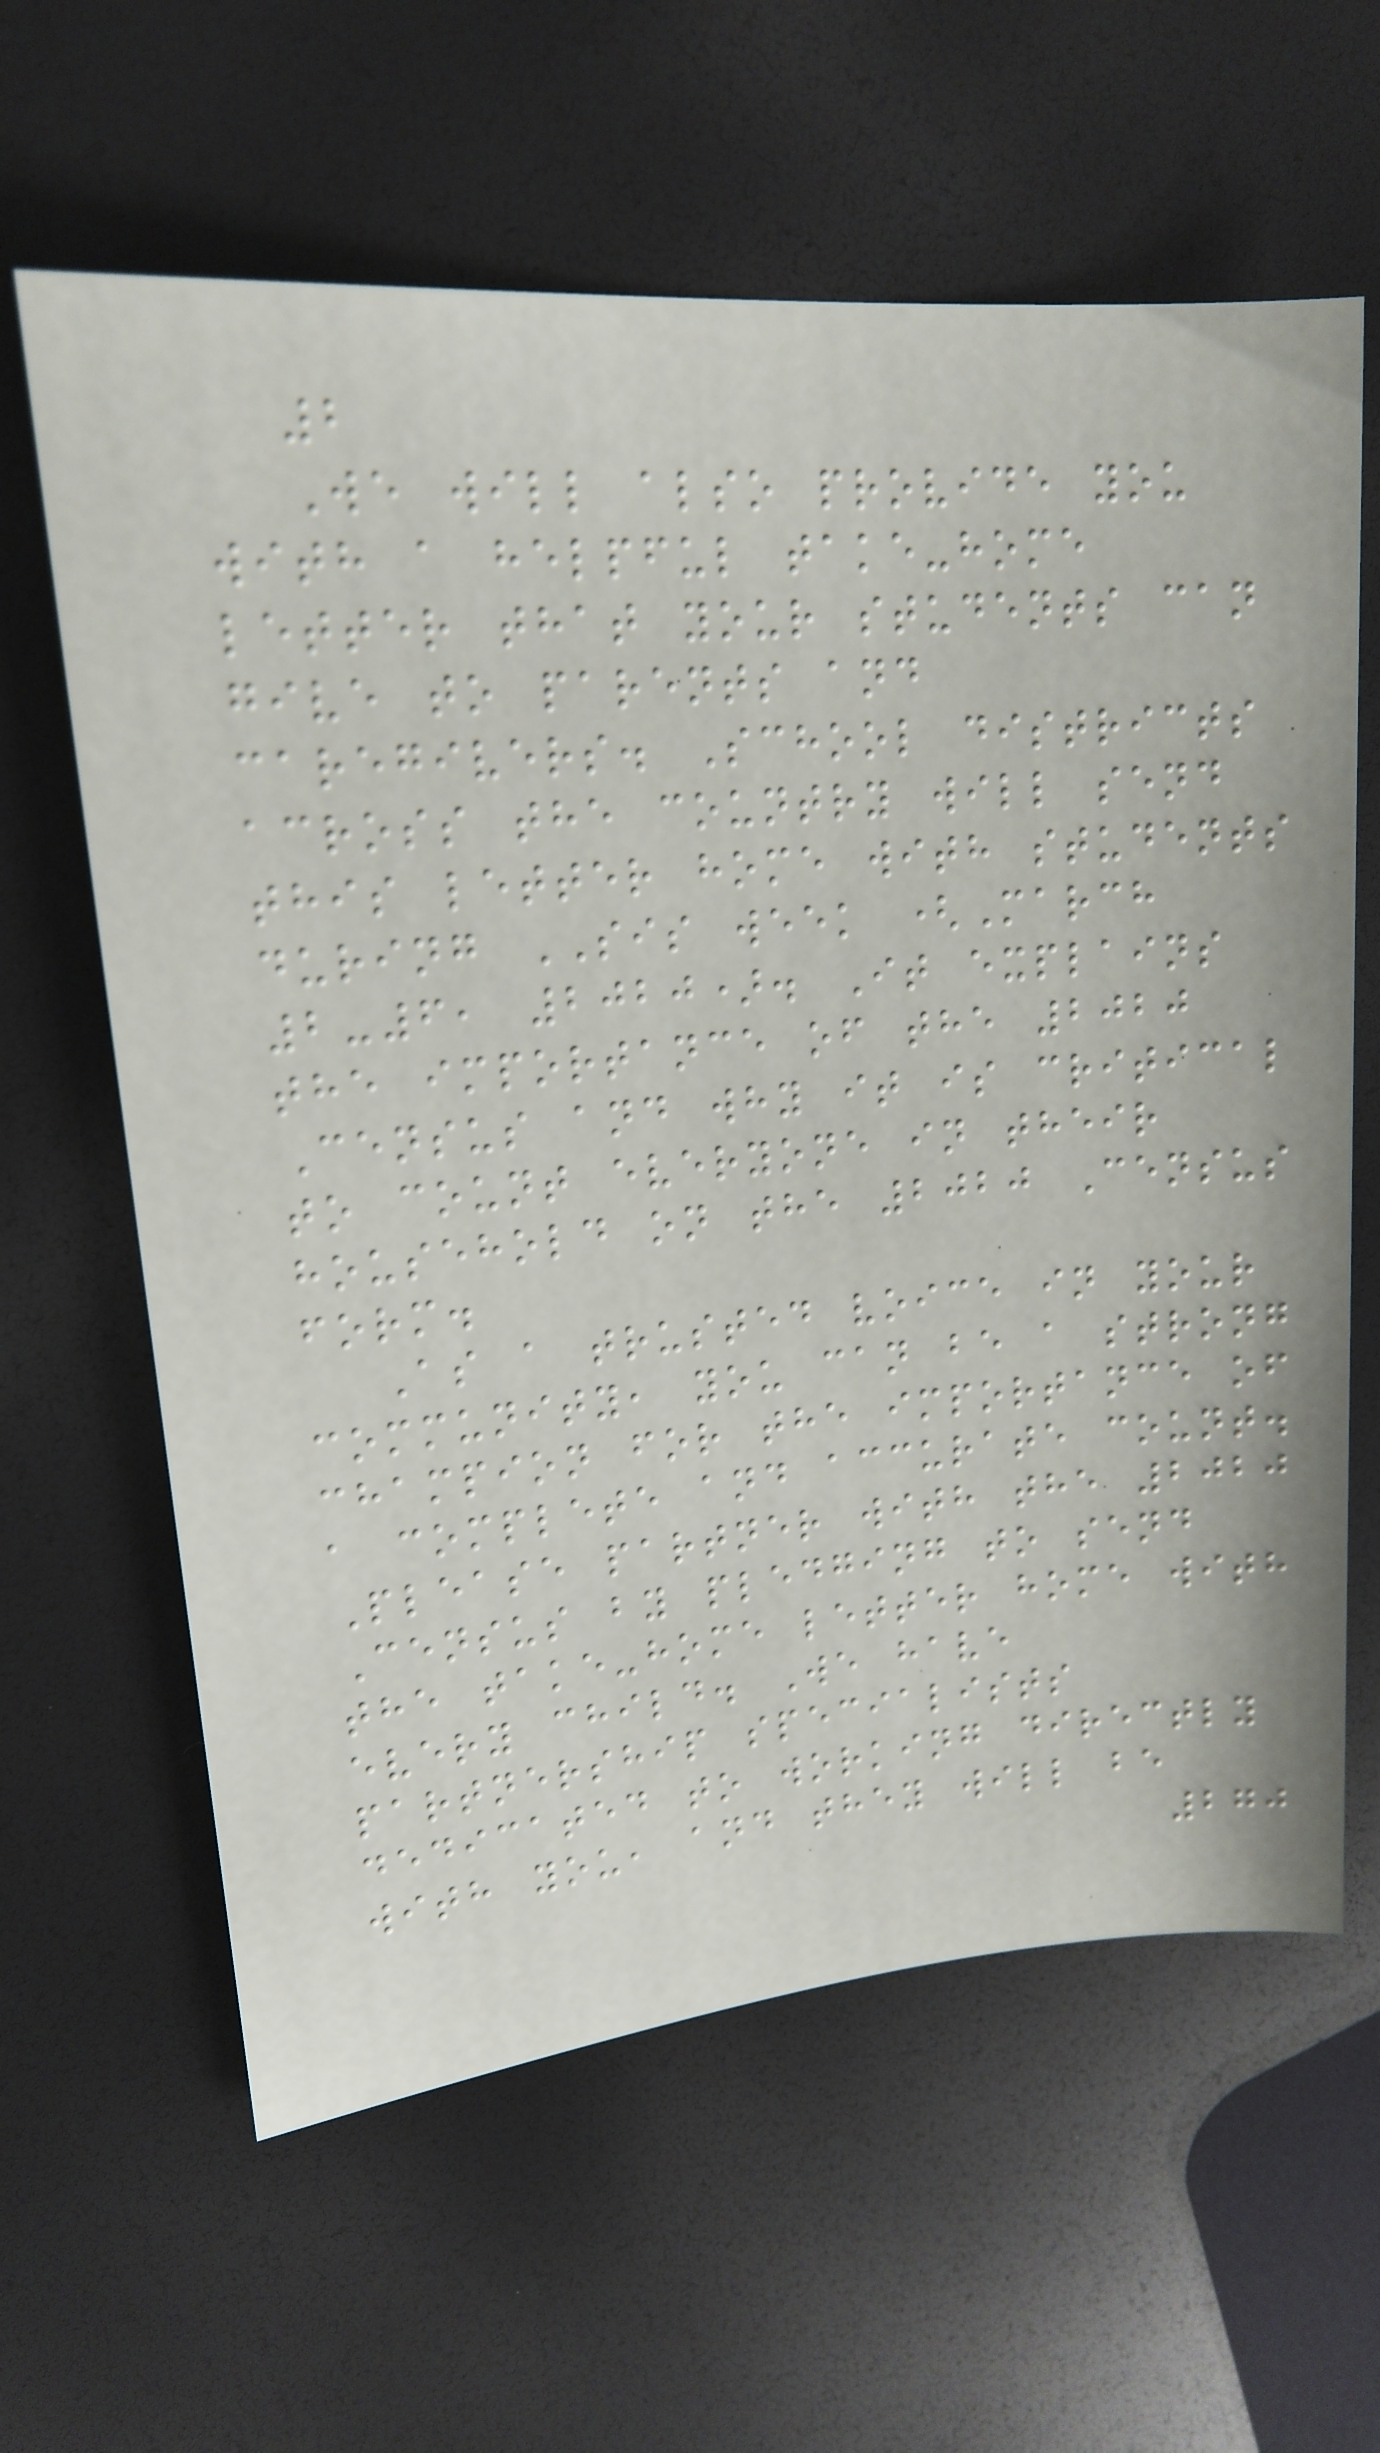2
We will also provide you
with a helpful take-home
letter that your students can
give to parents and
caregivers. School districts
across the country will send
this letter home with students
during SIS week (March
2-6, 2020). It explains
the importance of the 2020
Census and why it is critical
to count everyone in their
household on the 2020 Census
form.
As a trusted voice in your
community, you can be a strong
champion for the importance of
a complete and accurate count.
Please partner with the 2020
Census by pledging to send
the take-home letter home with
every child. We have
partnership specialists
dedicated to working directly
with you, and they will be
270
